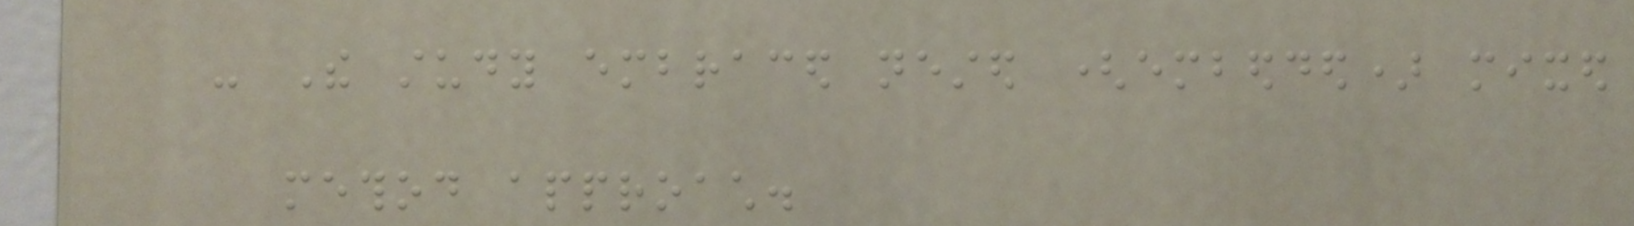- The study embraced nested (embedded) mixed
method approach.
